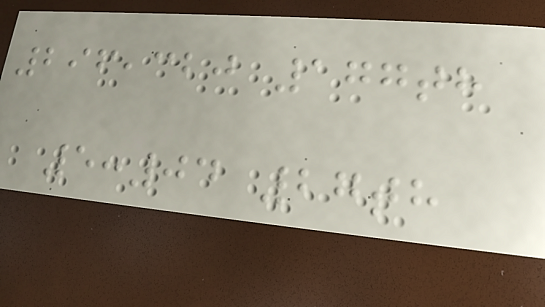296,320 177th
5:04 27th
